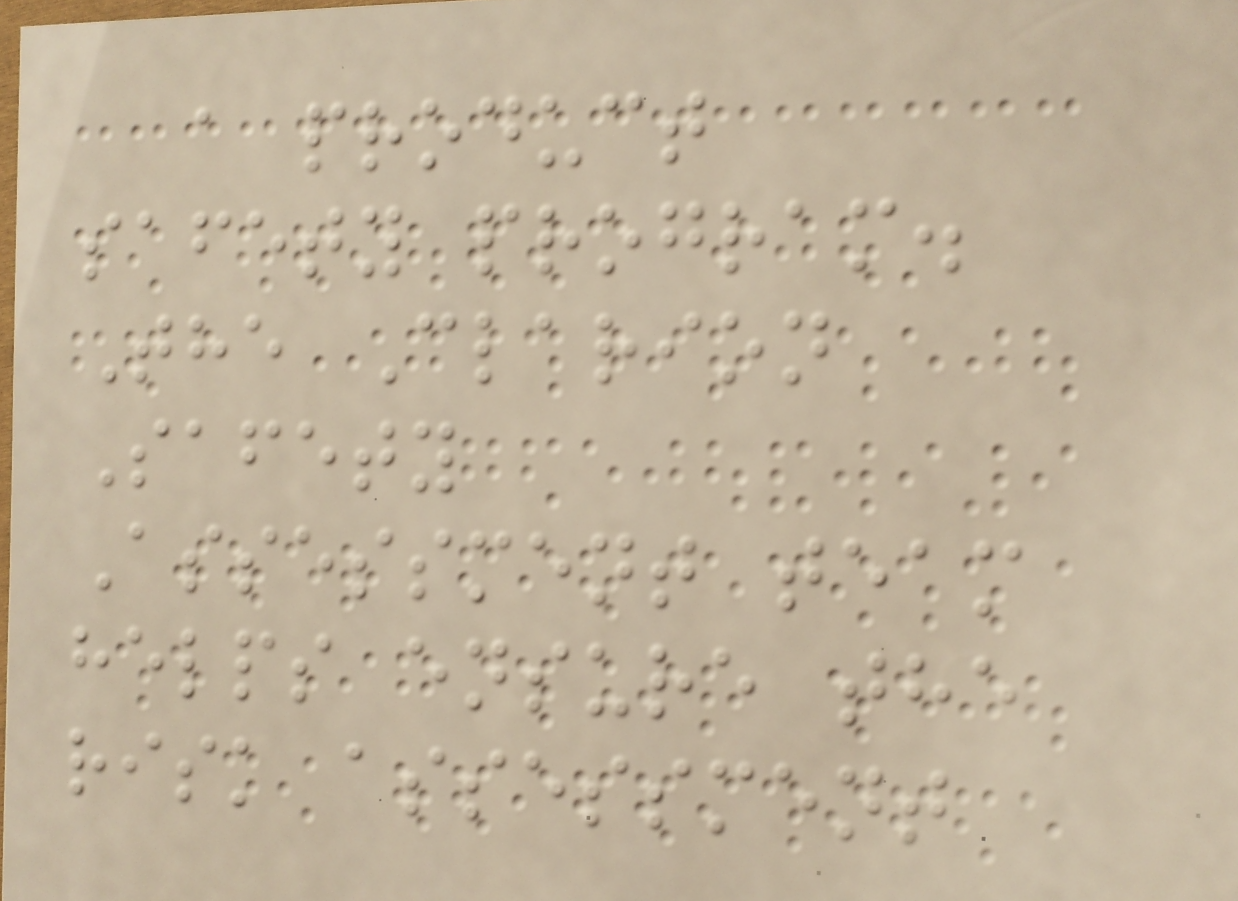a product
safety program.
The Clarion
Safety
Assessment team
helps ensure the
risk assessment
